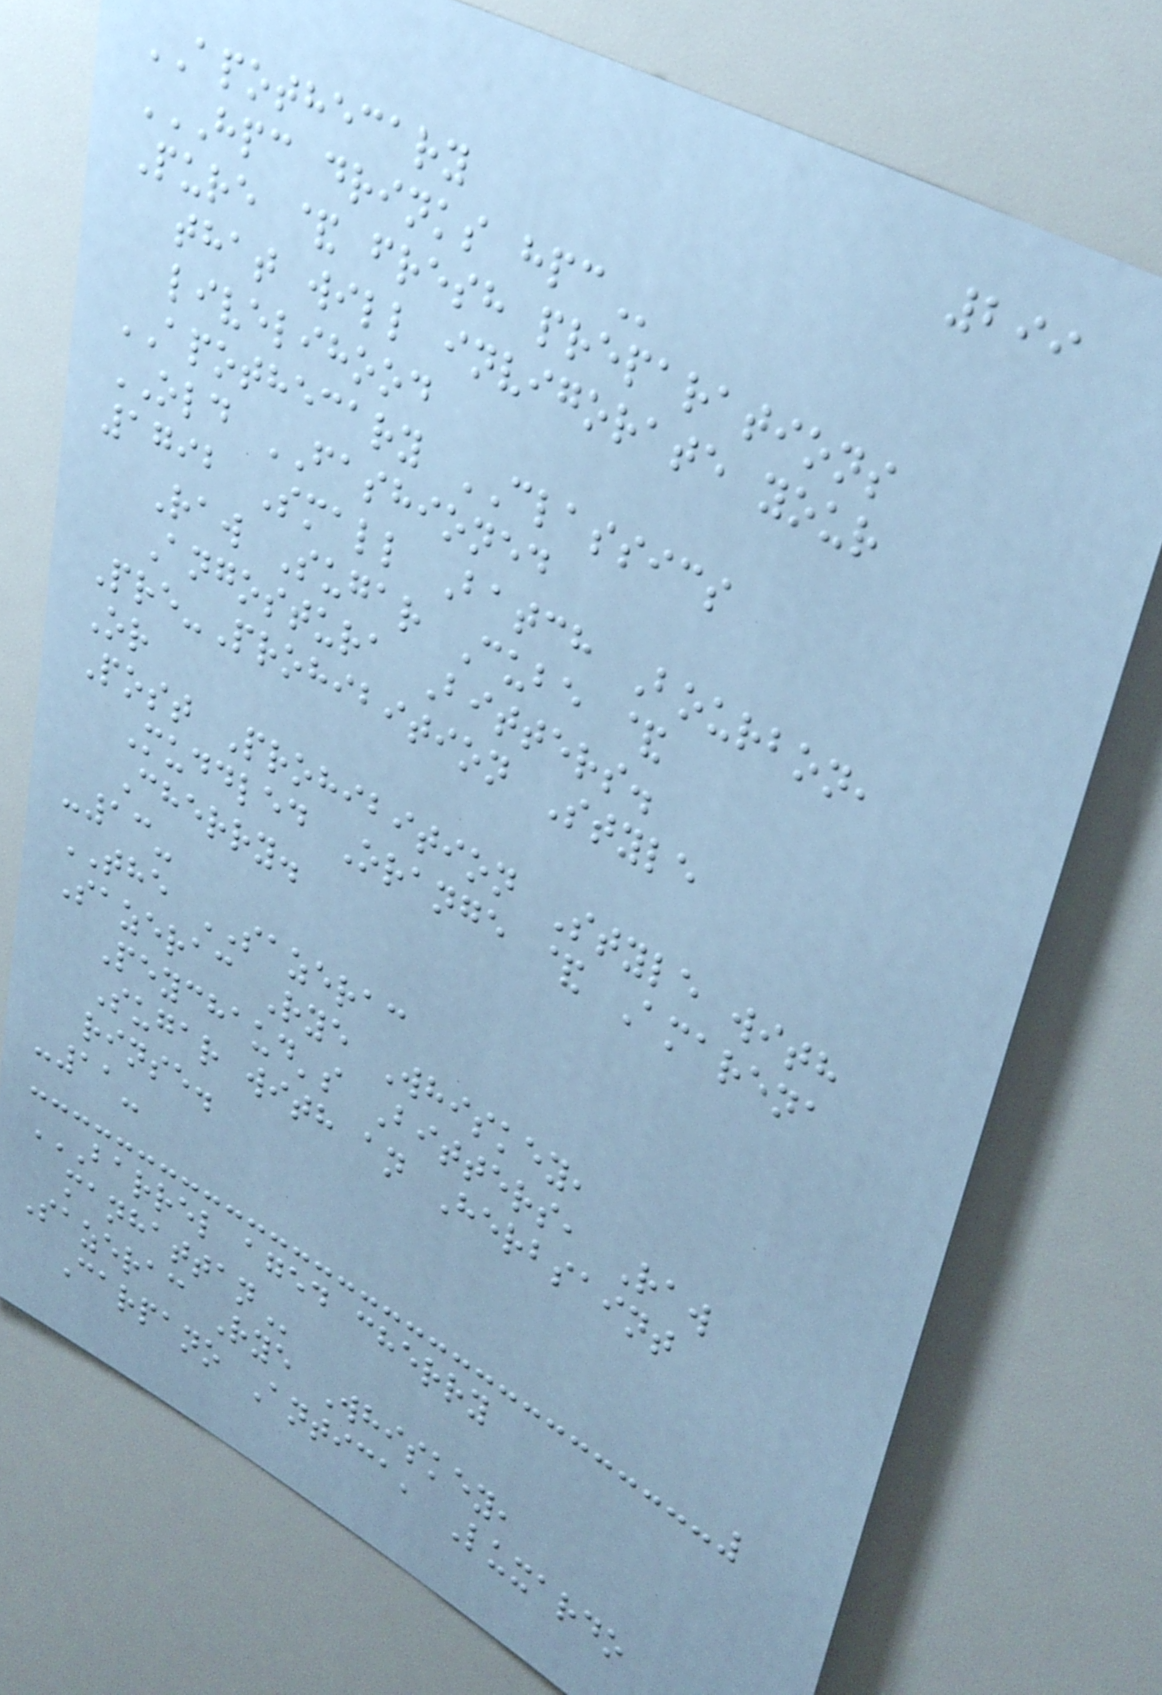299
APOTHECARY
HPC DRINKS HPC
Pure & fresh preparations
that will invigorate your
livelihood
APOTHECARY CLASSICS
OLD FASHIONED
1792 Small Batch Bourbon,
Raw Sugar Cube &
Angostura Bitters.
Pre-Prohibition Style
Or
Post Prohibition Style with
Muddled Orange & Amarena
Cherry.
-13-
THE SAZERAC
Sazerac Rye Whiskey,
Peychaud's Bitters, Raw
Sugar with an Herbsaint
rinse.
-11-
BARREL AGED CHERRY
MANHATTAN
Sazerac Rye Whiskey,
Carpano Antica, Luxardo
